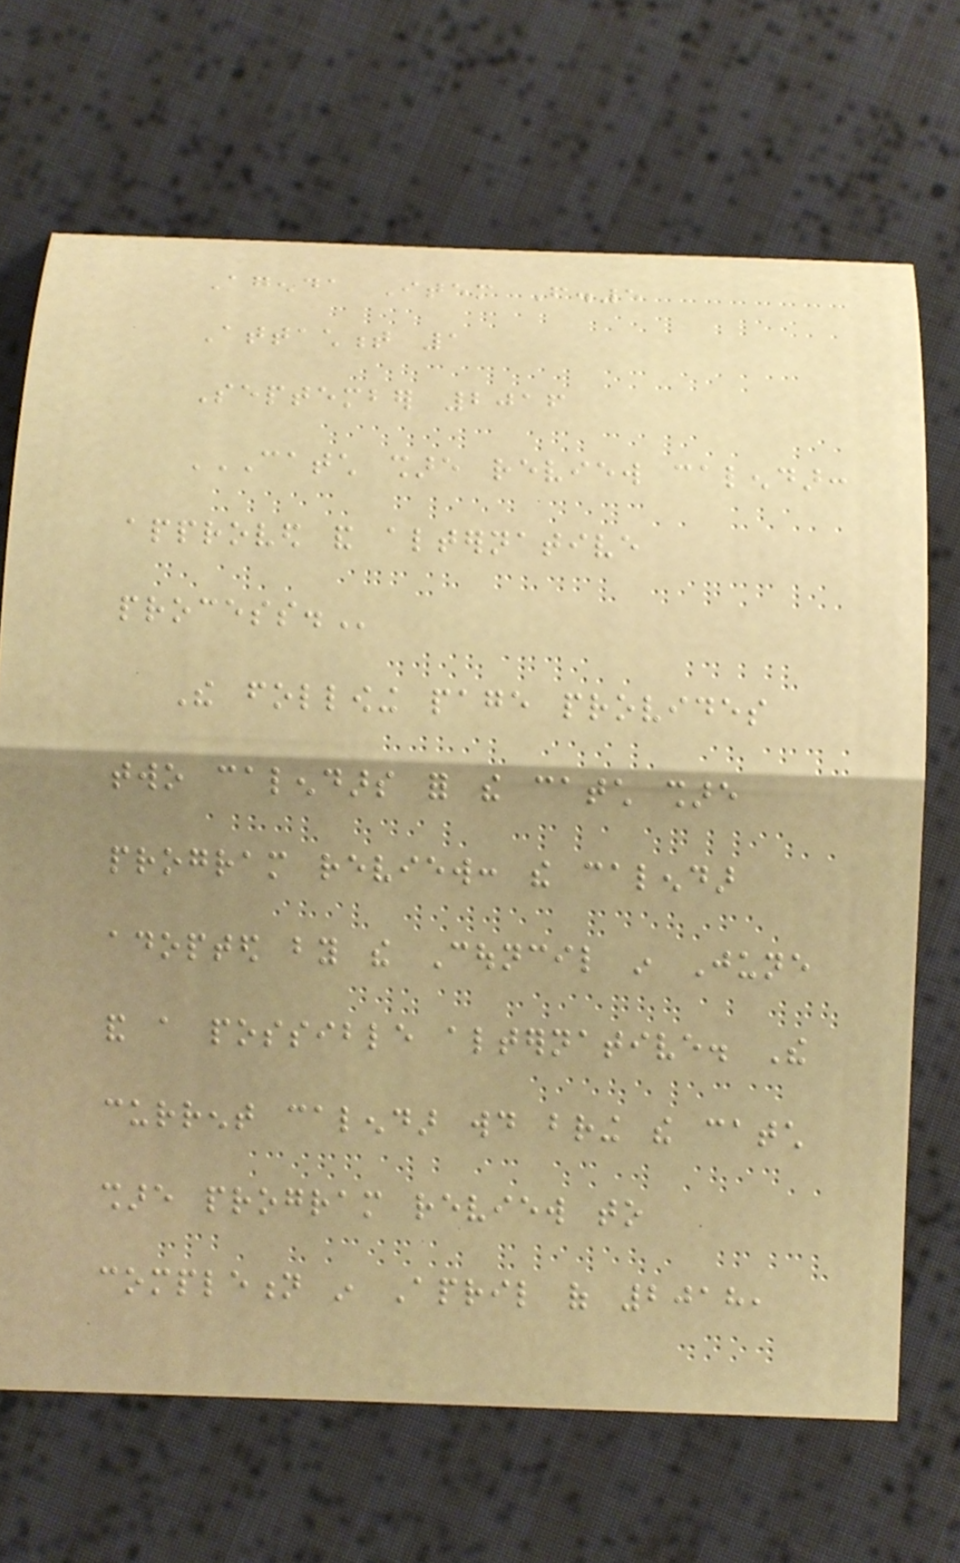Agenda Item F.5
Attachment 1
September 2016
CATCH SHARE REVIEW CALENDAR:
APPROVED AND ALTERNATIVE
PROCESS.
The following page provides
two calendars for the catch share
program review: the calendar
adopted by the Council in June
and a possible alternative. The
current calendar would bring the catch
share program review to
completion in April of 2018,
